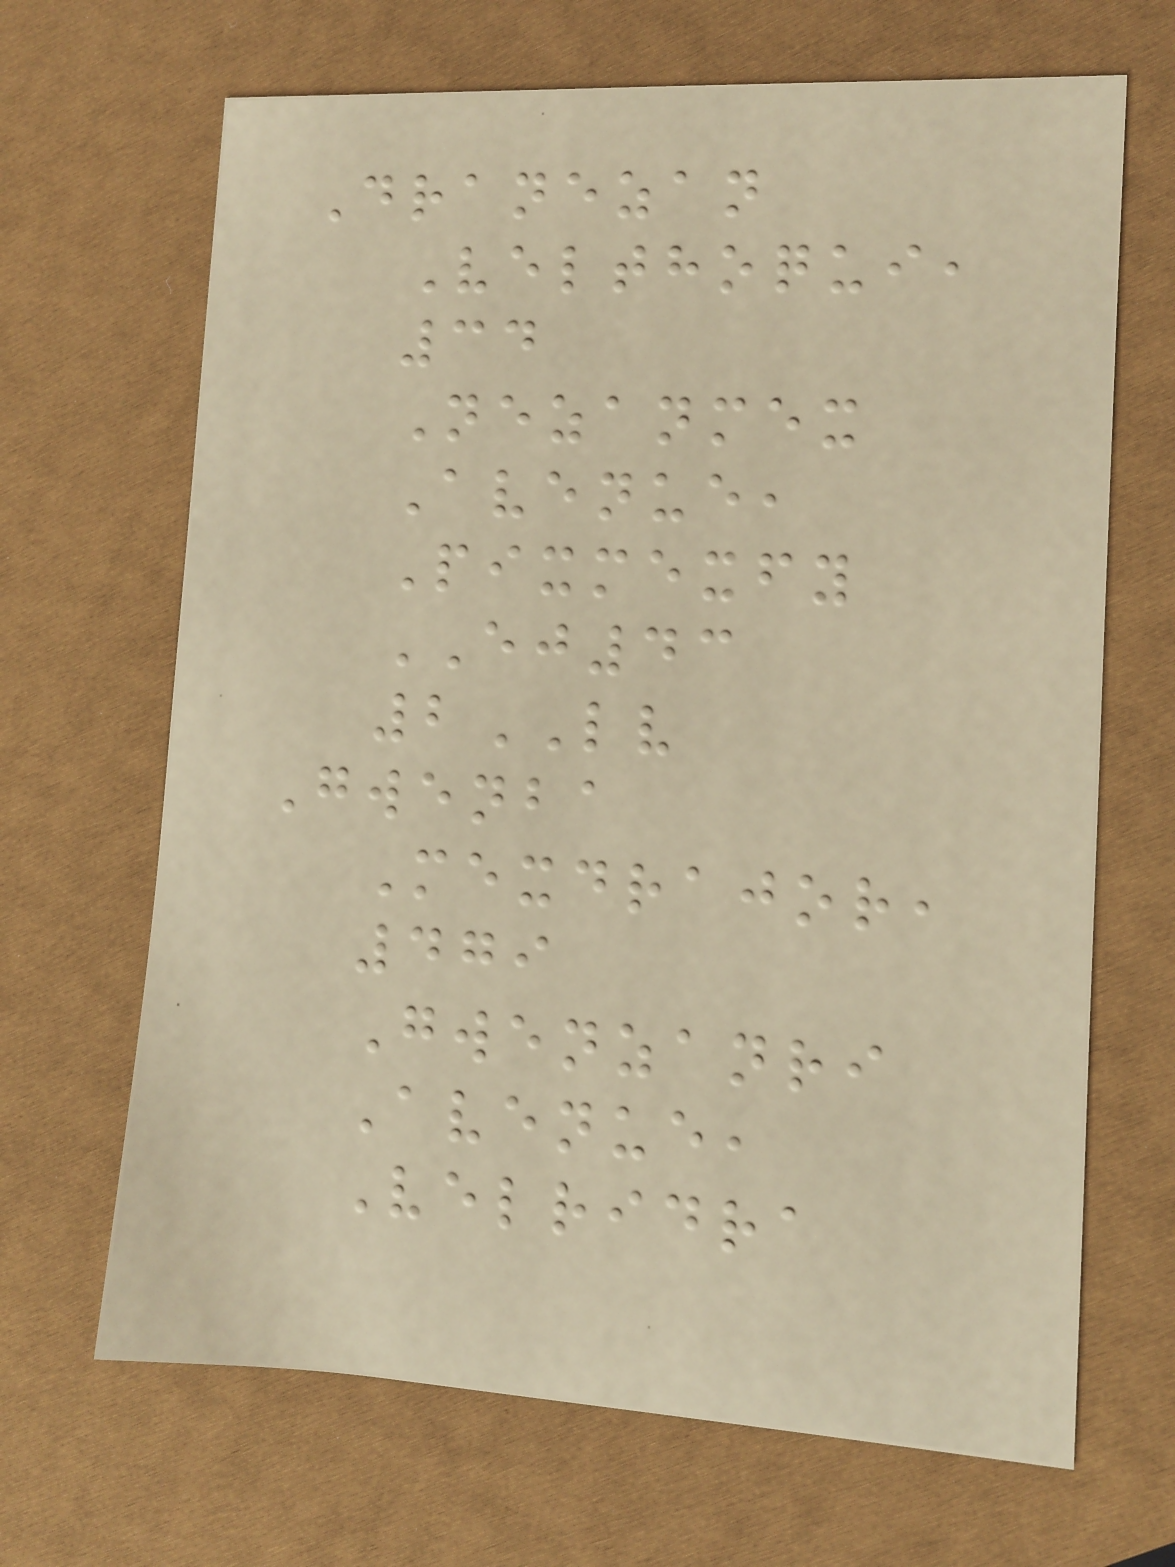Dranezan
Velthoqui,
34
Nezanmex
Avenue,
Pixmexfy
EJ43
2LV
Gwenba
Mexdrajor,
479
Gwenzanri
Avenue,
Velridra
